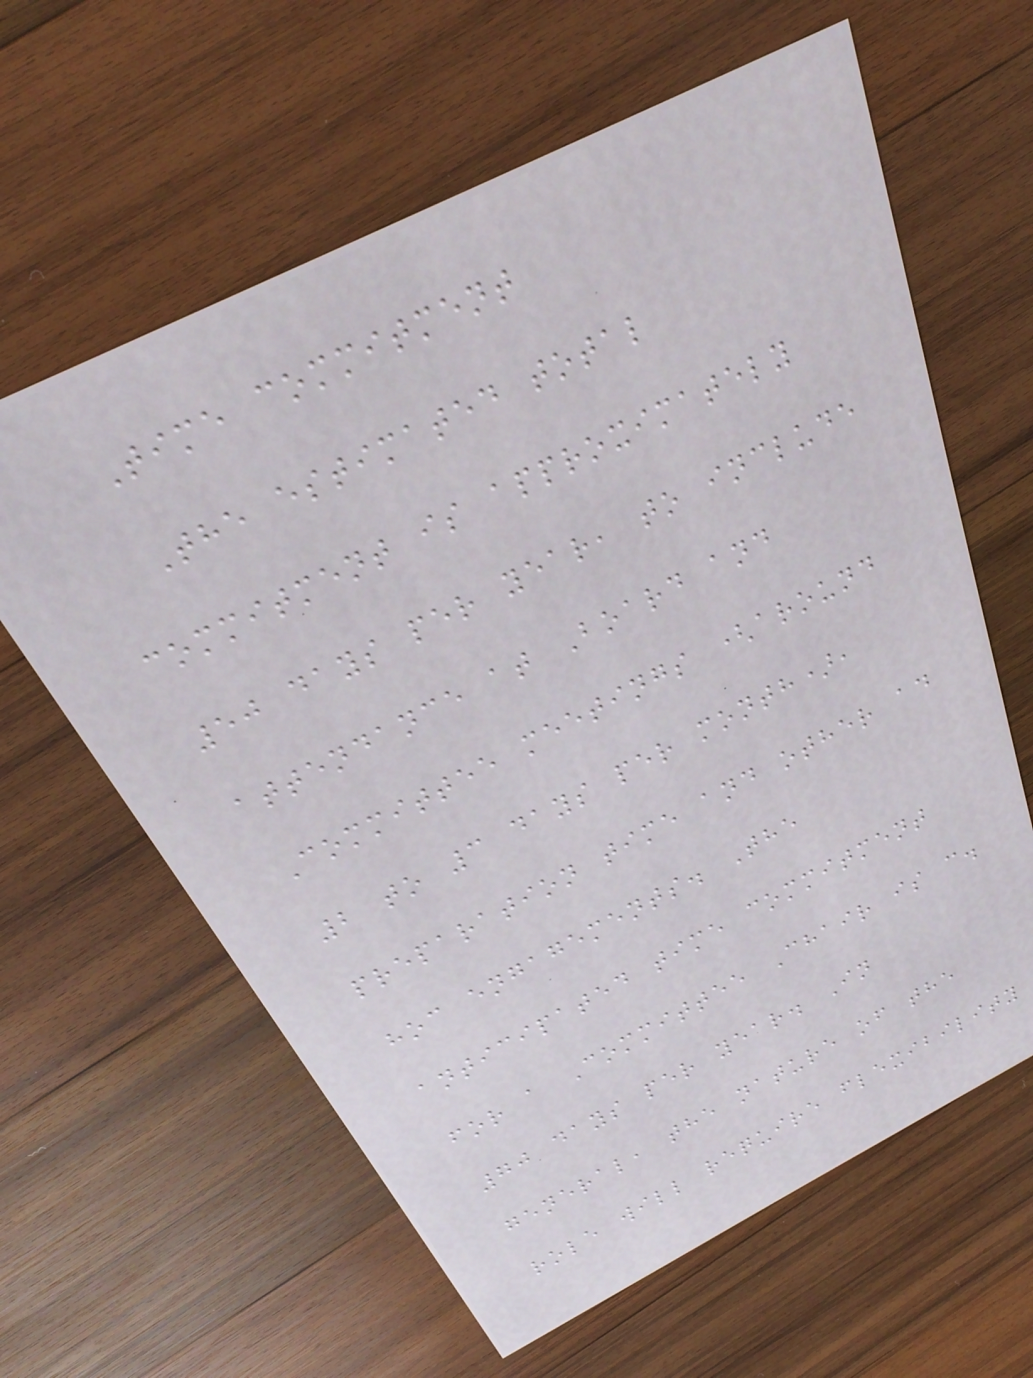Time commitment
The estimated total
commitment is approximately
50 days per year, to include
attendance at Board and
Committee meetings (around
2 to 3 days per month),
preparation time and other ad
hoc engagements. The
anticipated time commitment
for a Committee Chair is c.
70 days per year. In
general, the nature of the
role will require flexibility
